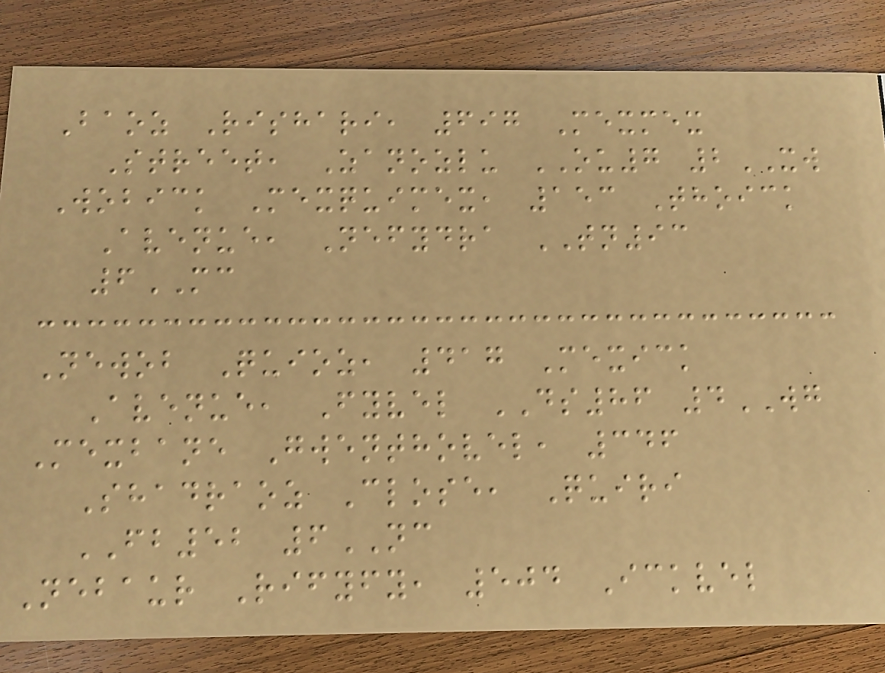Baoz Rishari, 697 Mexmex
Street, Zanozlu OU7 2XW
Wobick Mexquimex, 153 Thoick
Avenue, Nefydra TN93
6MC
Newob Quioz, 417 Mexick
Avenue, Fyvel DS86 4WG
Mexbane Gwenthovel, 346
Shadraoz Close, Quiri
FB52 6NC
Nebaur Rifyfy, 504 Ickvel
